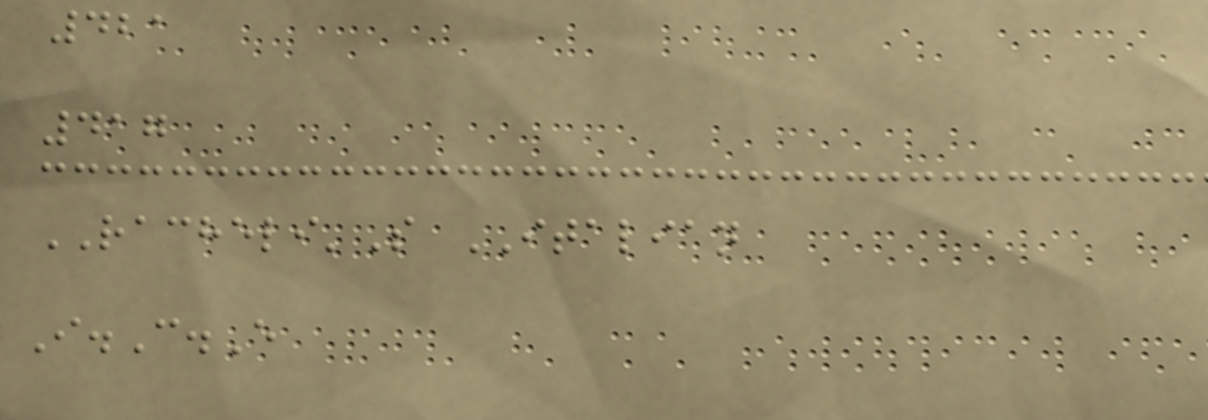421
417
RACHELI'S ITALIAN
I.C.E
